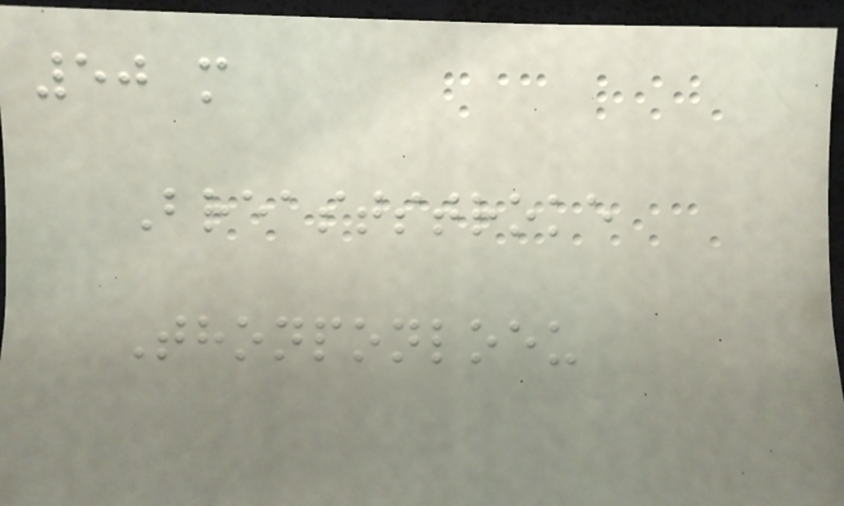50 m
Breaststroke
Thonponloeu
